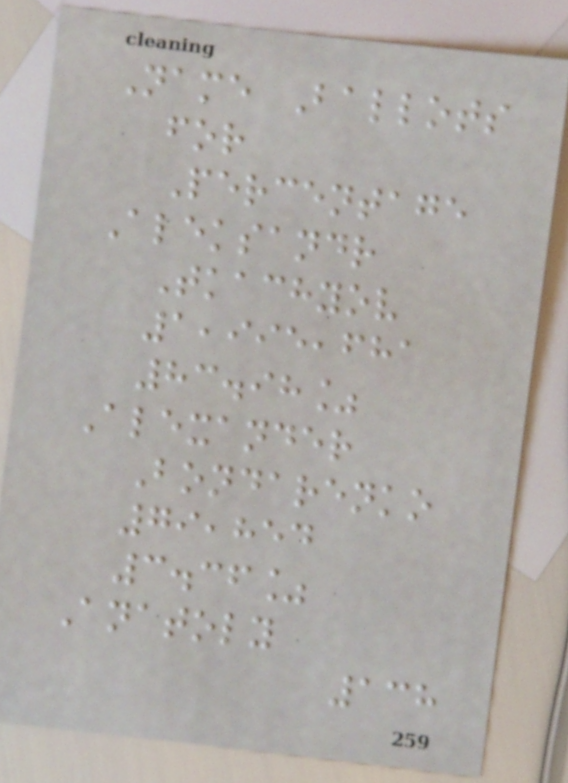Name Ballots
for
Percentage
Aleksandr
Tkachyov
1,995,681
83.98%
Alexander
Bondarenko
79,854
3.36%
Anatoly
138
